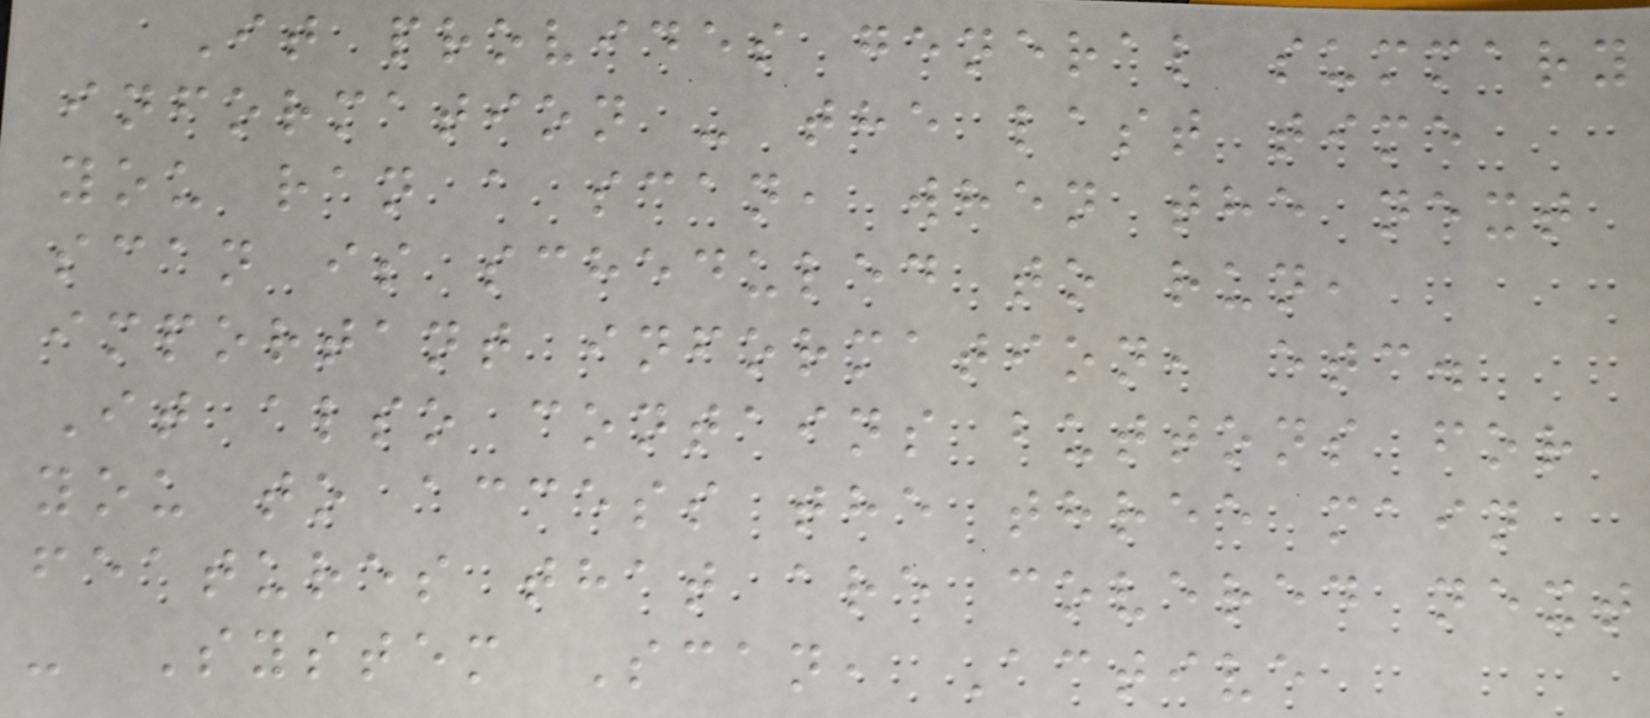It provides general summary
information - the last time
you ran a scan, when the next
scan is scheduled to run,
important information, etc.
It also contains buttons for
you to access the three main
features that are covered next
- System Scan, Active
